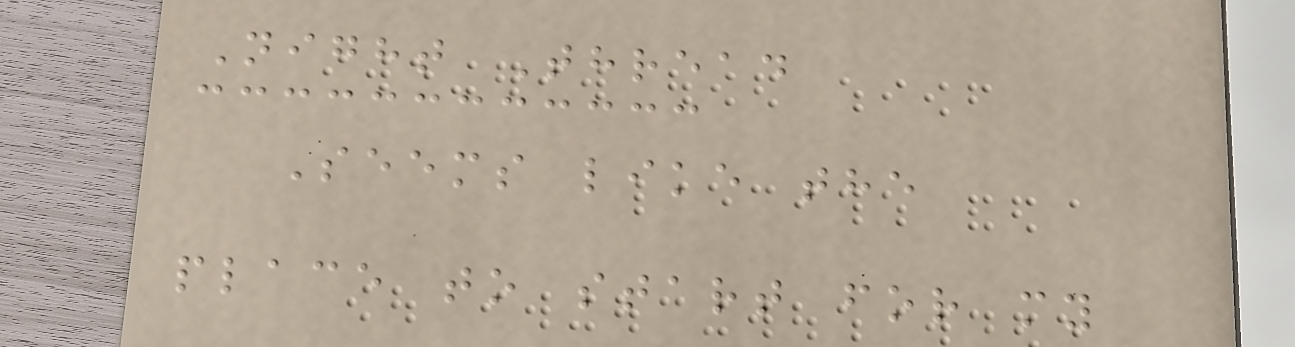Night Thread
Seems like the
place to start for my
